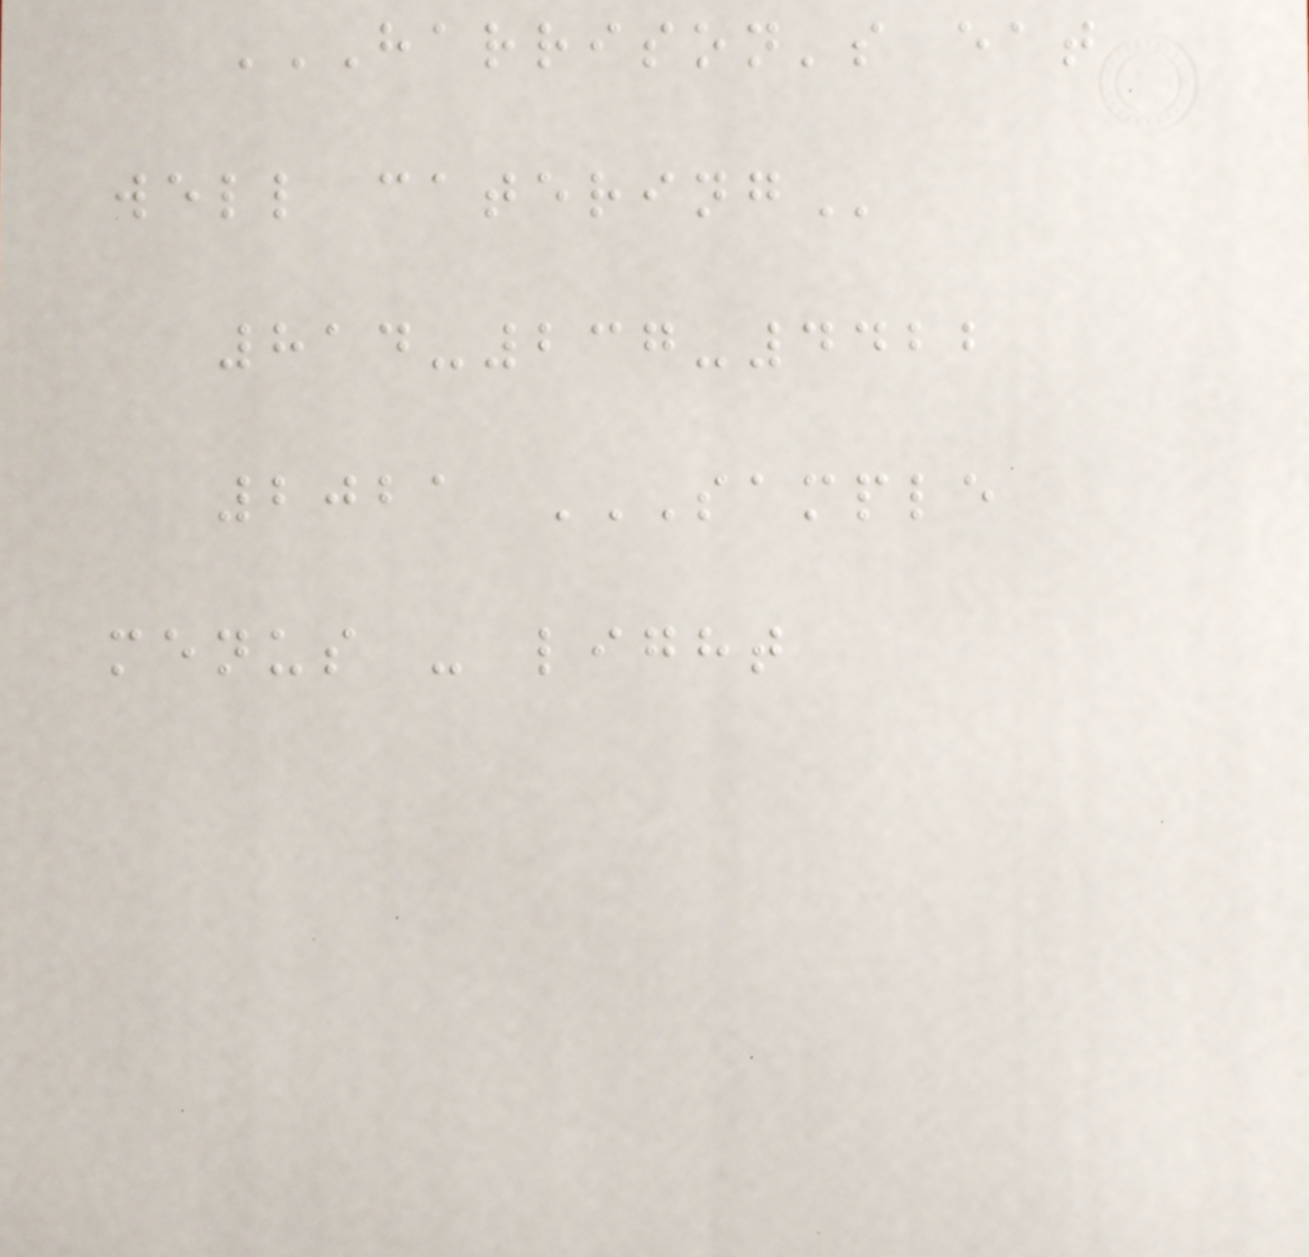HARRISON'S EAT
WELL CATERING
814-237-4422
2021 SAMPLE
MENUS - LIGHT
